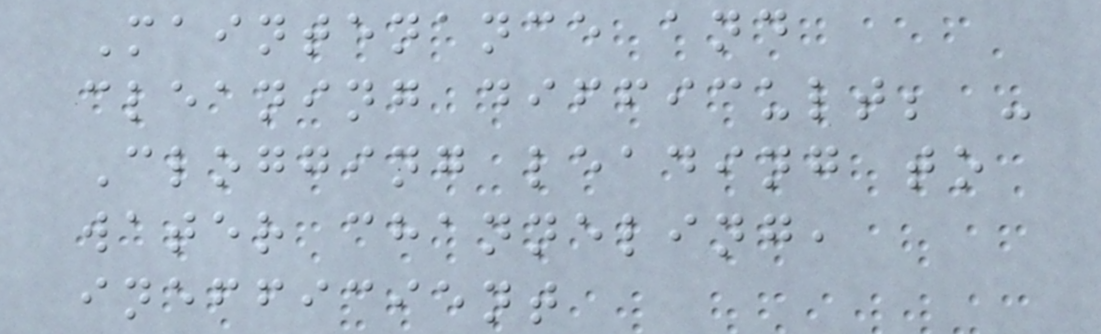Maintenance and
cleaning difficult; -
Clogging leading to
water channeling,
inefficient
